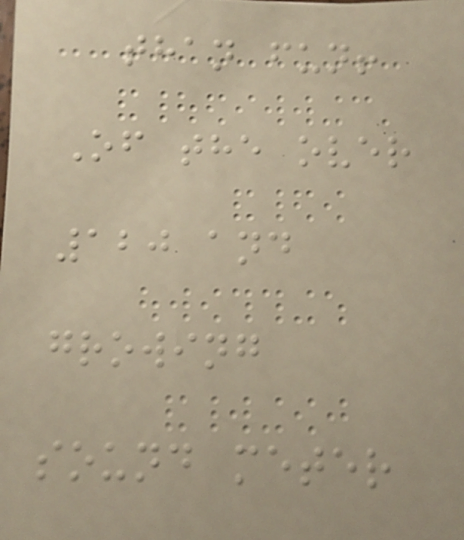than fun!
Of the over
120 and
growing
sound meter
